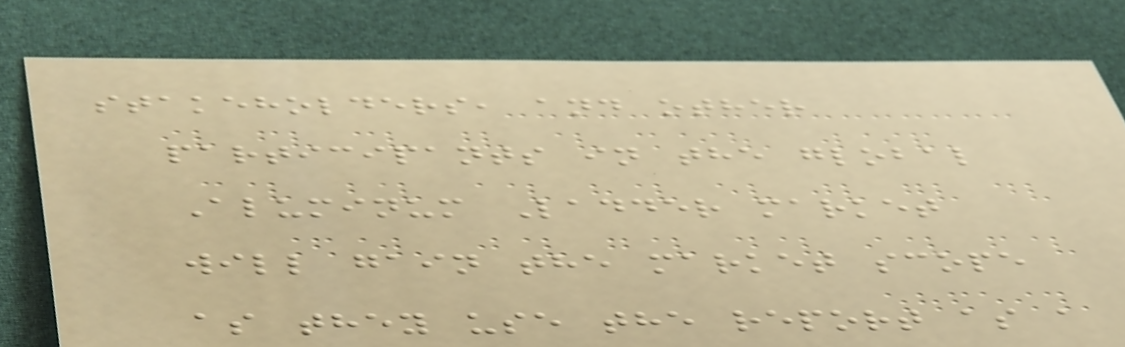stakeholders, and other
participants in the global
Aluminum Ladder market
will gain the market scope
as they use the report as a
